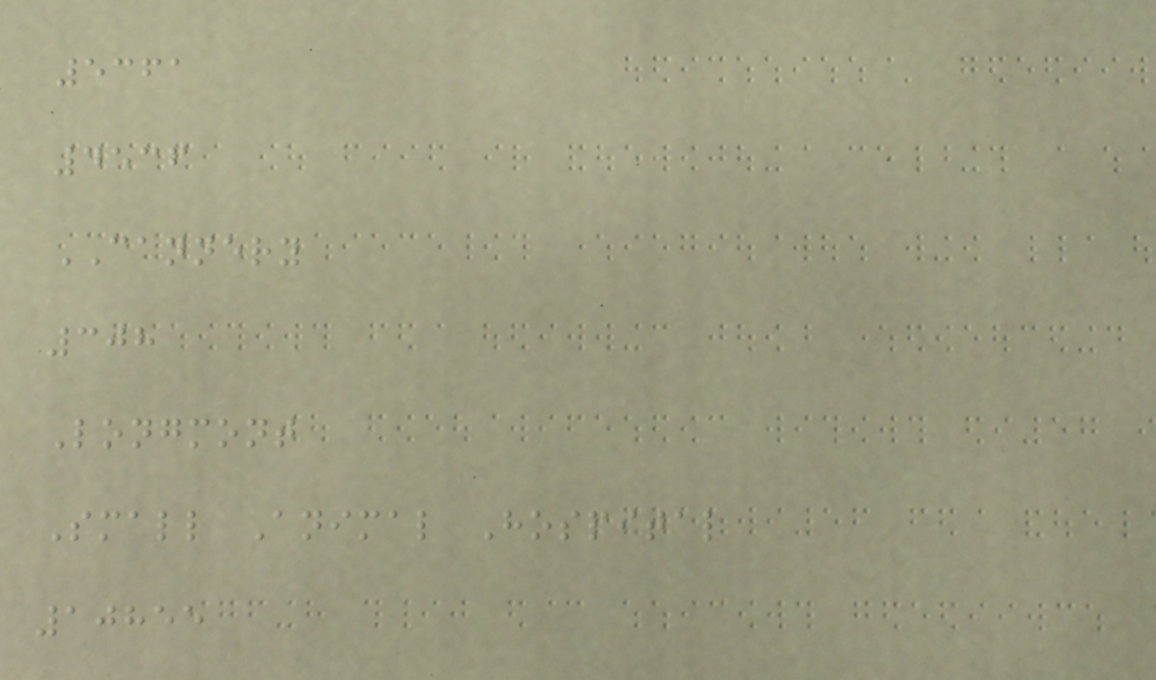5361
4536
CANNERY
308
Longmont
Small Animal Hospital
10855
